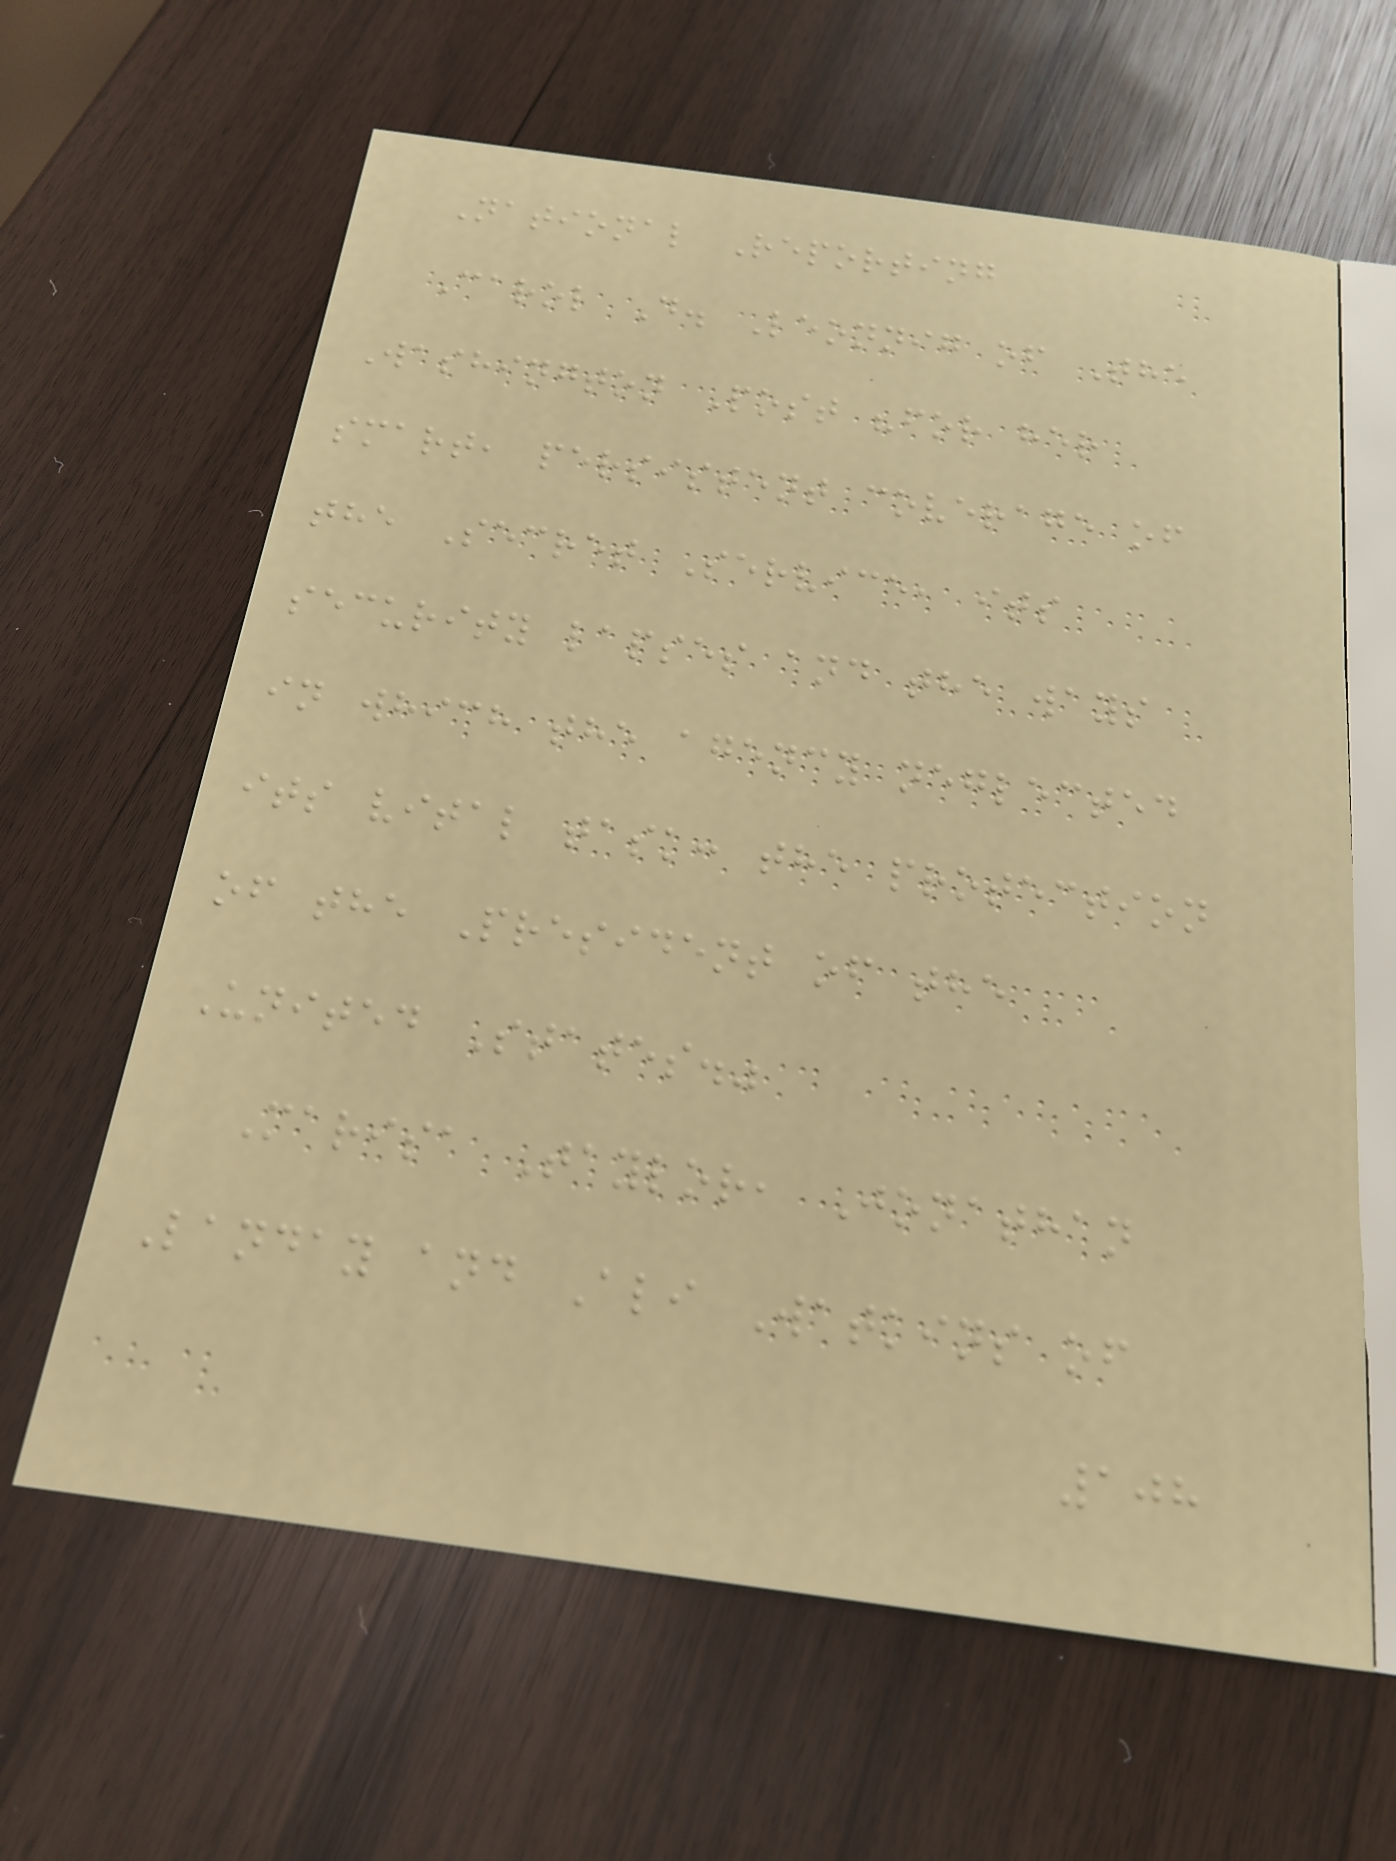National Reporting
Carol D. Leonnig of The
Washington Post "for her
smart, persistent coverage of
the Secret Service, its
security lapses and the ways
in which the agency neglected
its vital task: the protection
of the President of the
United States."
Marisa Taylor, Jonathan
Landay and Ali Watkins of
108
